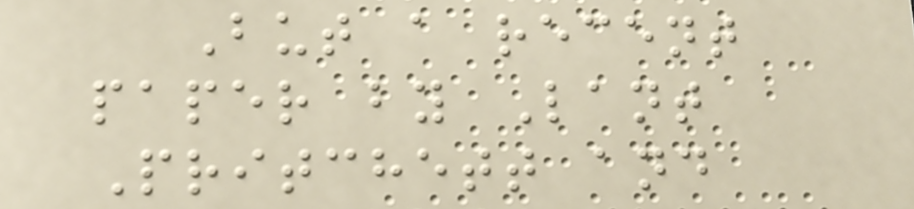But a recent
paper by Lant
Pritchett and
